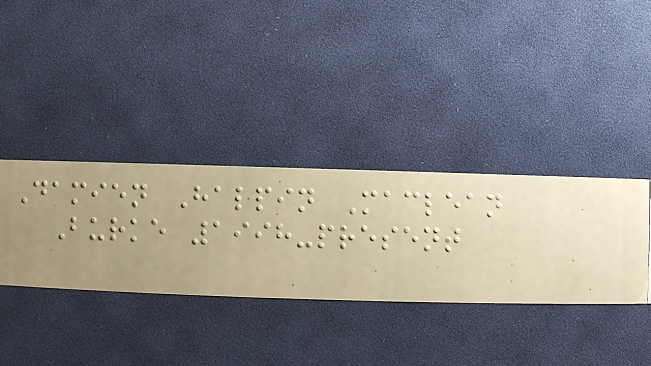Damien Halpin Maclean
Burke 1998-present
